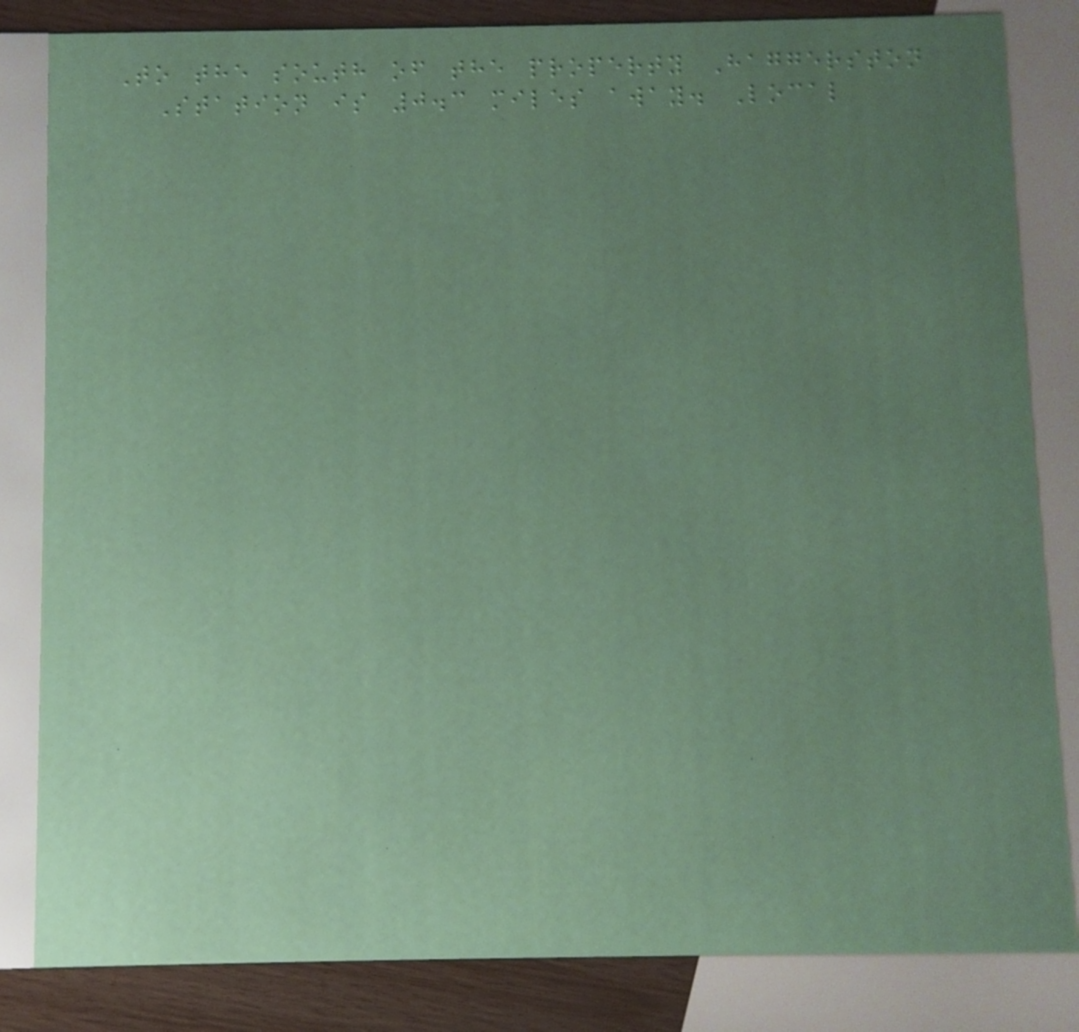To the south of the property Haggerston
Station is 0.3 miles away. Local
